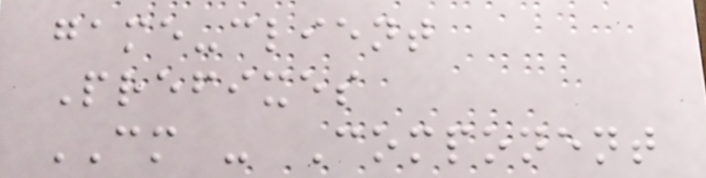game-client
Prefixes
CM - Component
